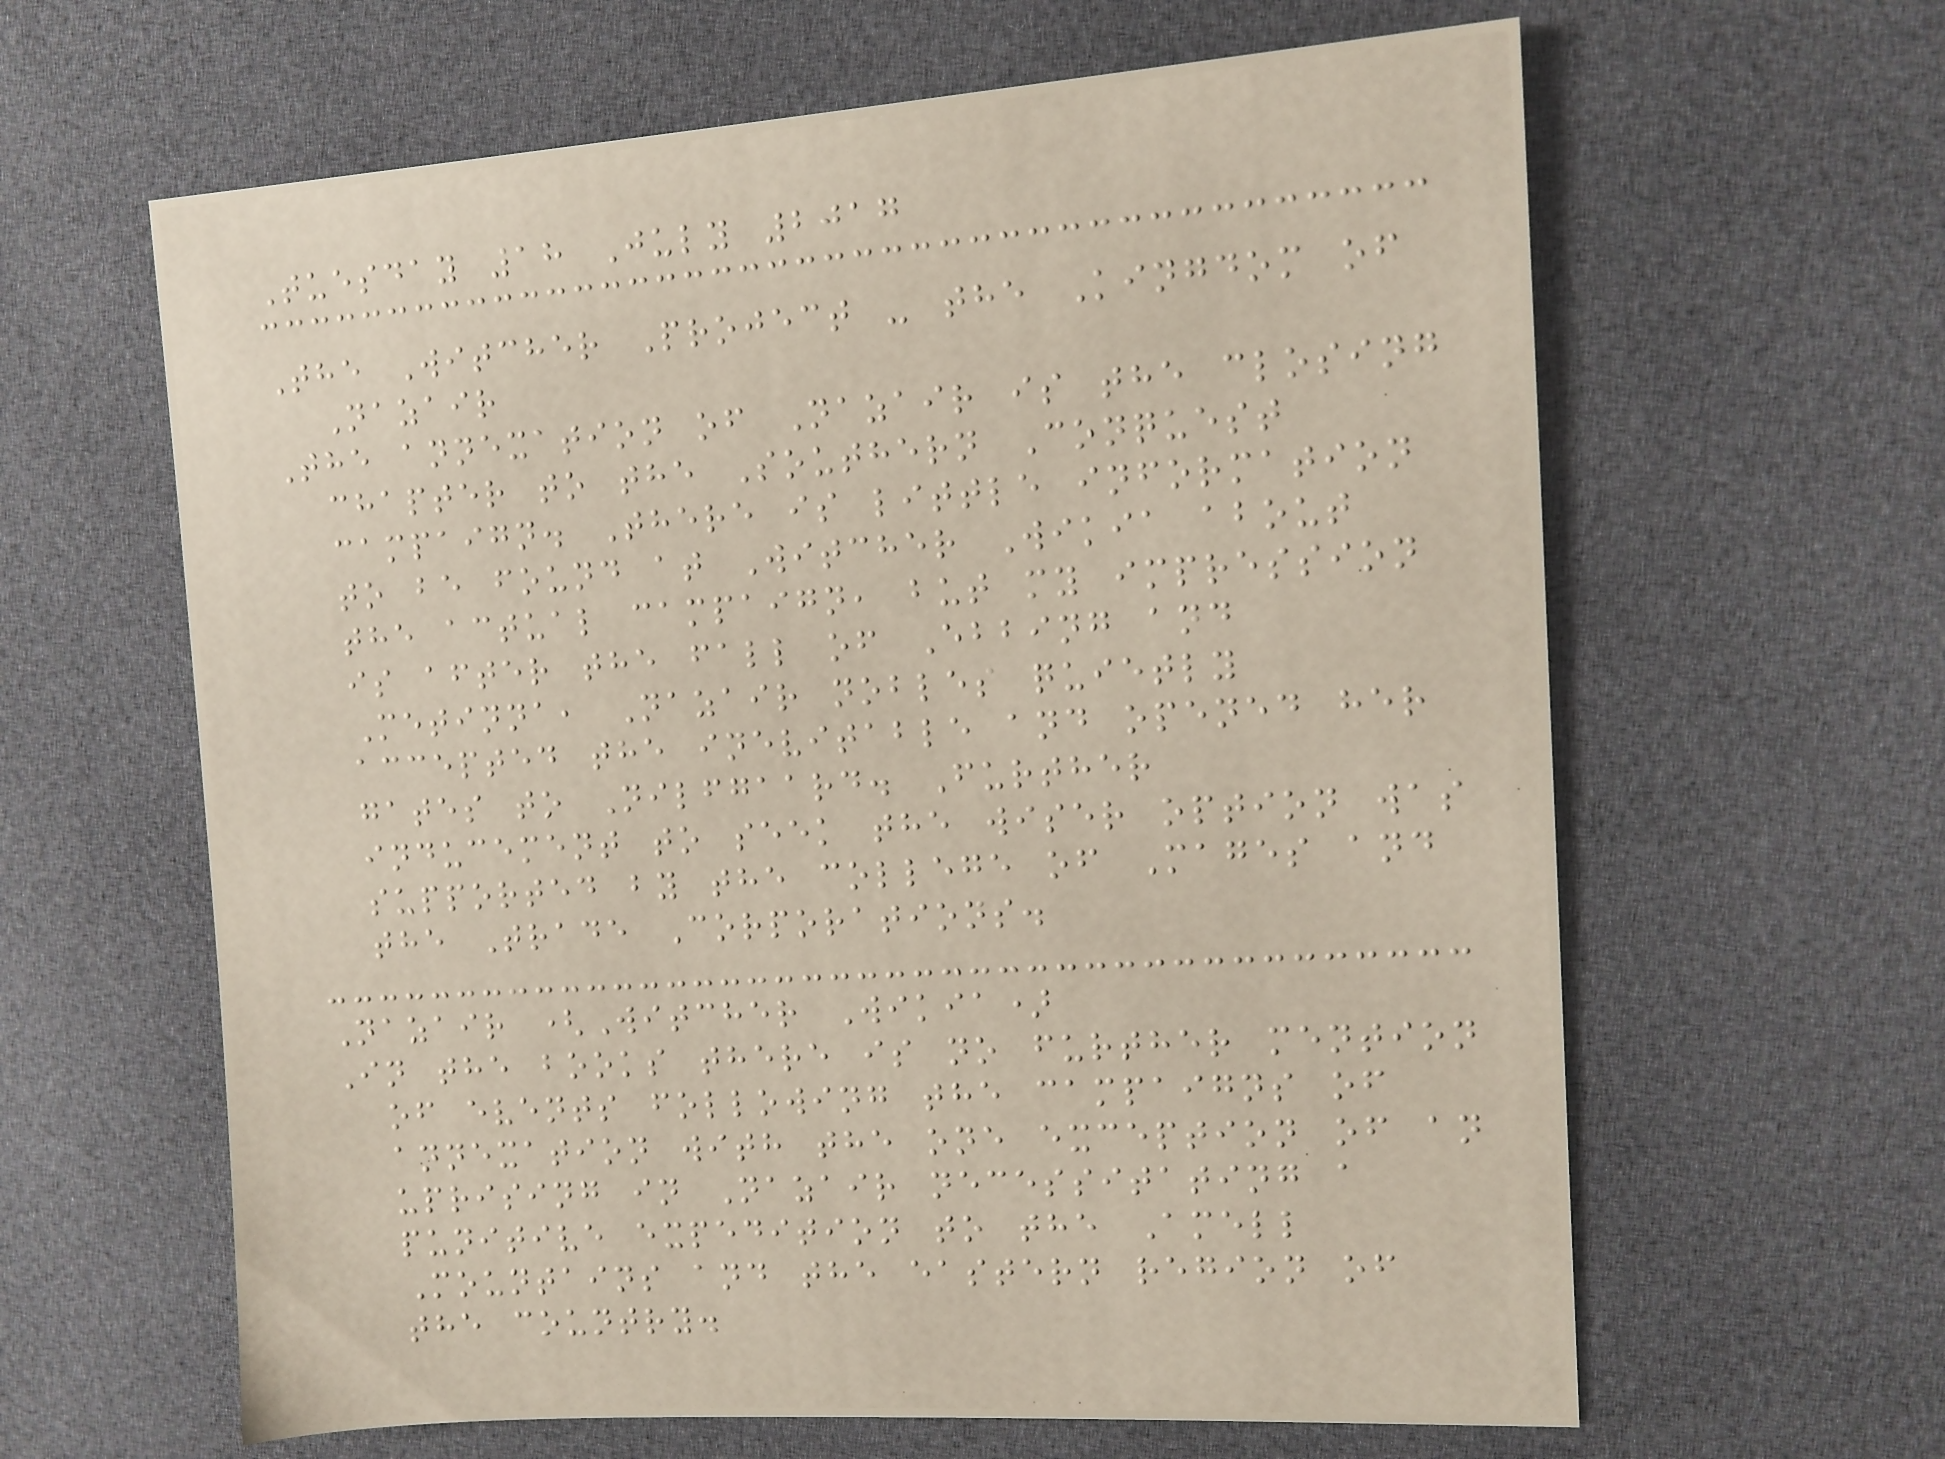Tuesday 18 July 2017
The Witcher Project - the Kingdom of
Nazair
The annexation of Nazair is the closing
chapter to the Southern Conquest
campaign. There is little information
to be found at Witcher Wikia about
the actual campaign, but my impression
is after the fall of Ebbing and
Metinna, Nazair nobles quietly
accepted the inevitable and opened her
gates to Nilfgaard. Further
inducement to seek the wiser option was
supported by the college of Mages and
the Trade Corporations.
Nazair (Witcher Wikia)
In the books there is no further mention
of events following the campaigns of
annexation with the one exception of an
uprising in Nazair necessitating a
punitive expedition to the Amell
Mountains and the eastern region of
the country.
